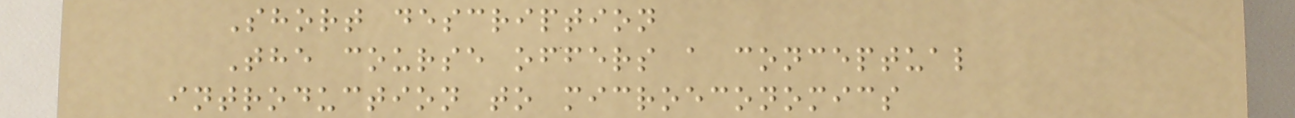Short description
The course offers a conceptual
introduction to microeconomics
